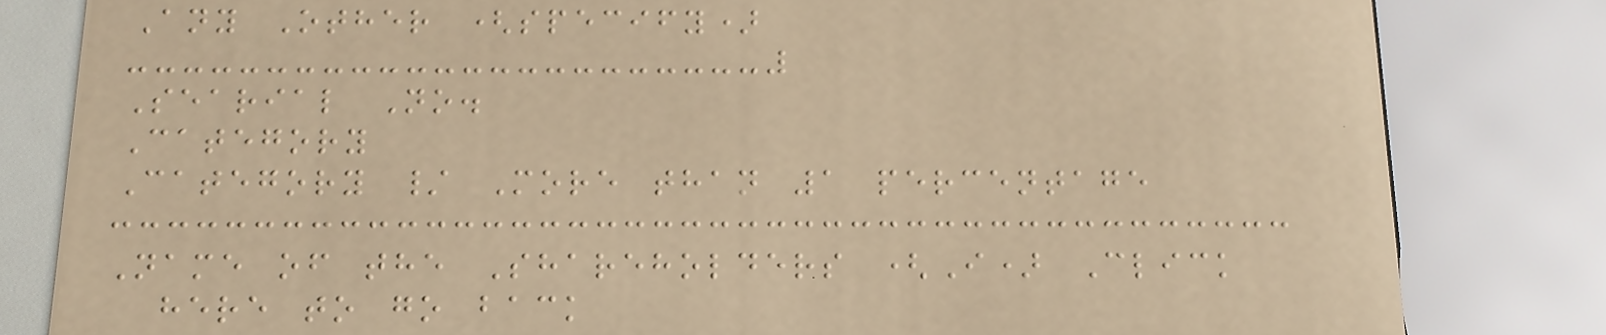Any Other (specify)
Searial No.
Category
Category / More than 1 percentage
Name of the Shareholders (I) Click
here to go back
